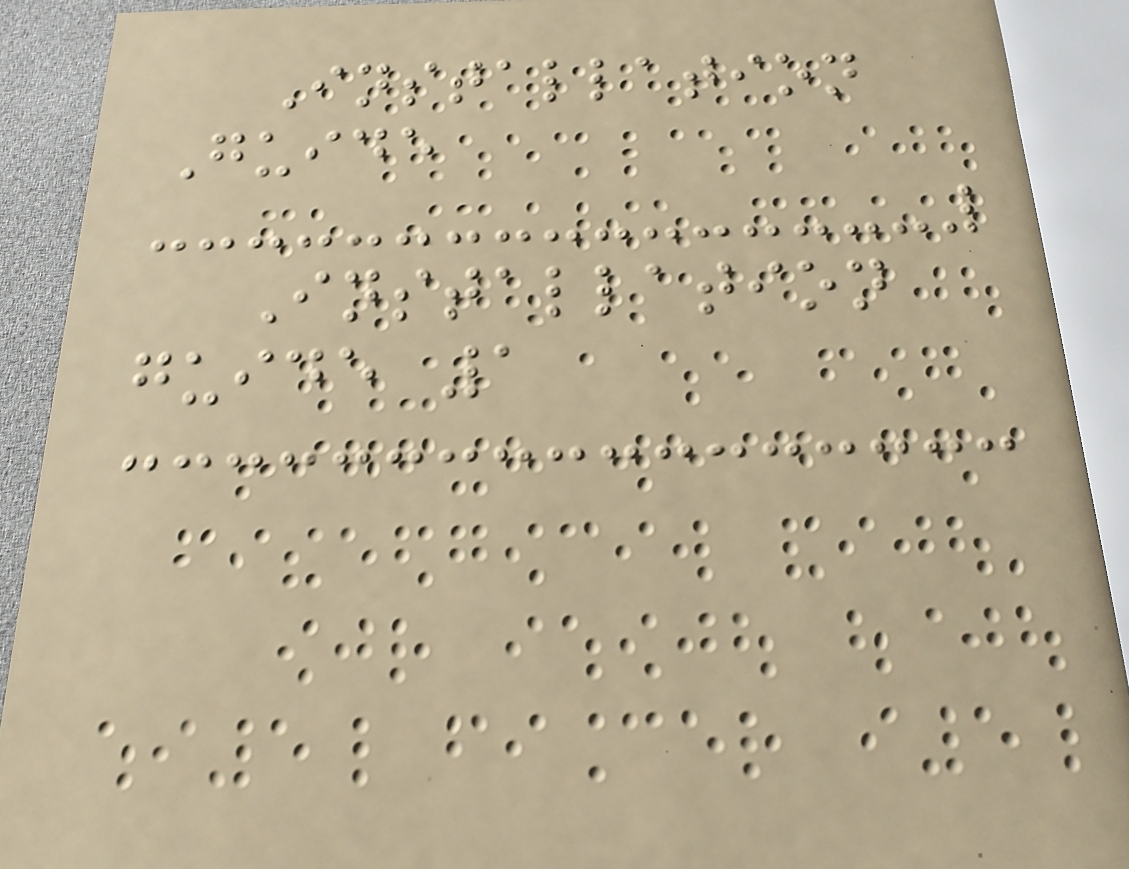Installation
Guide
Installation
guide 1
